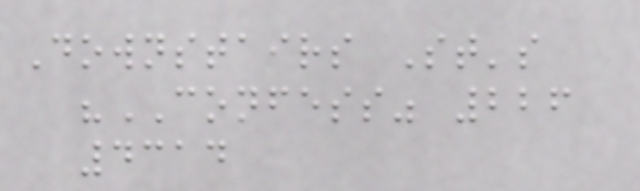Downstairs St's
"CONFESS" 226
4314
